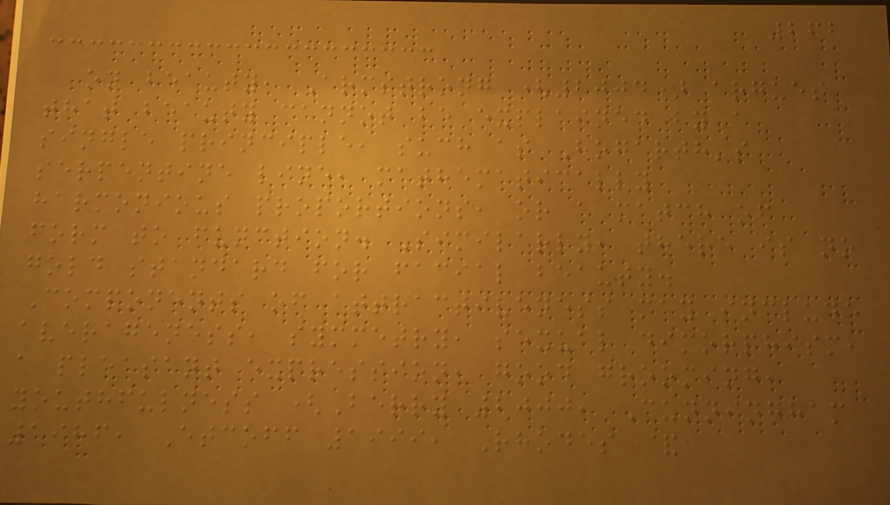262
on beauty, Armstrong (2004) argues
that beauty cannot be explained by a
single principle, such as Hogarth's
serpentine line, mathematically
harmonious proportions, or a match of
form to function. Similarly, there is no
gold standard for facial beauty.
Components of attractiveness may include
averageness, symmetry, sexual dimorphism,
a pleasant expression, good grooming,
youthfulness (Berry 2000, Cunningham
1986, Etcoff 1999, Rhodes &
